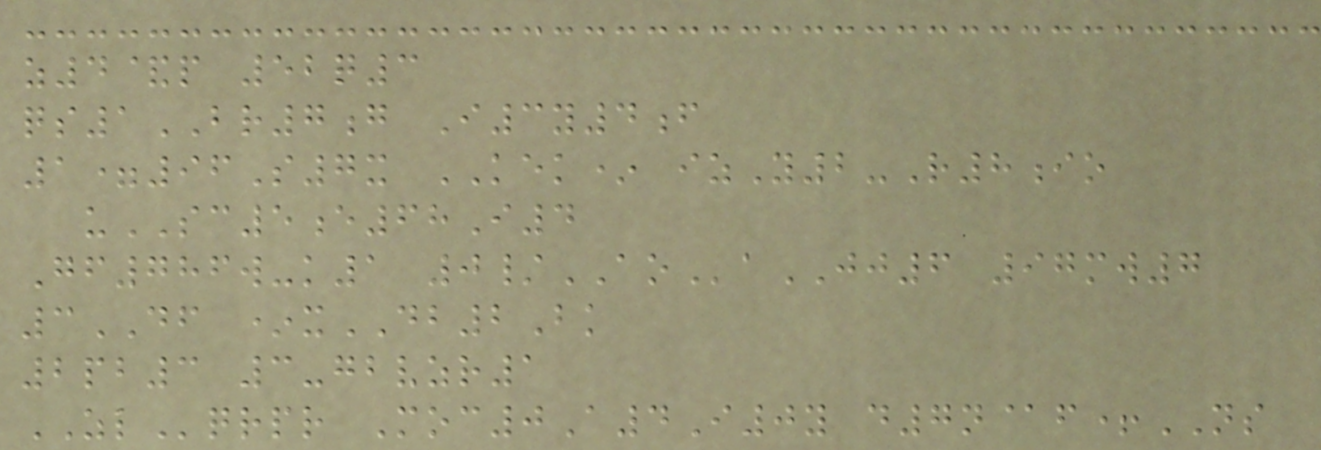z4&p 52q3
qs1BR7g I3y4f
1=96S7x KEK* izY2-R8io
uSC5e68I4
Gf786w-k1 0/AOaJJ6 97mw7
3DF *xDB2Bk
2pb3 3-gbvzr1
ZLqrpr Moc0A4I0y d7n@f+NS
